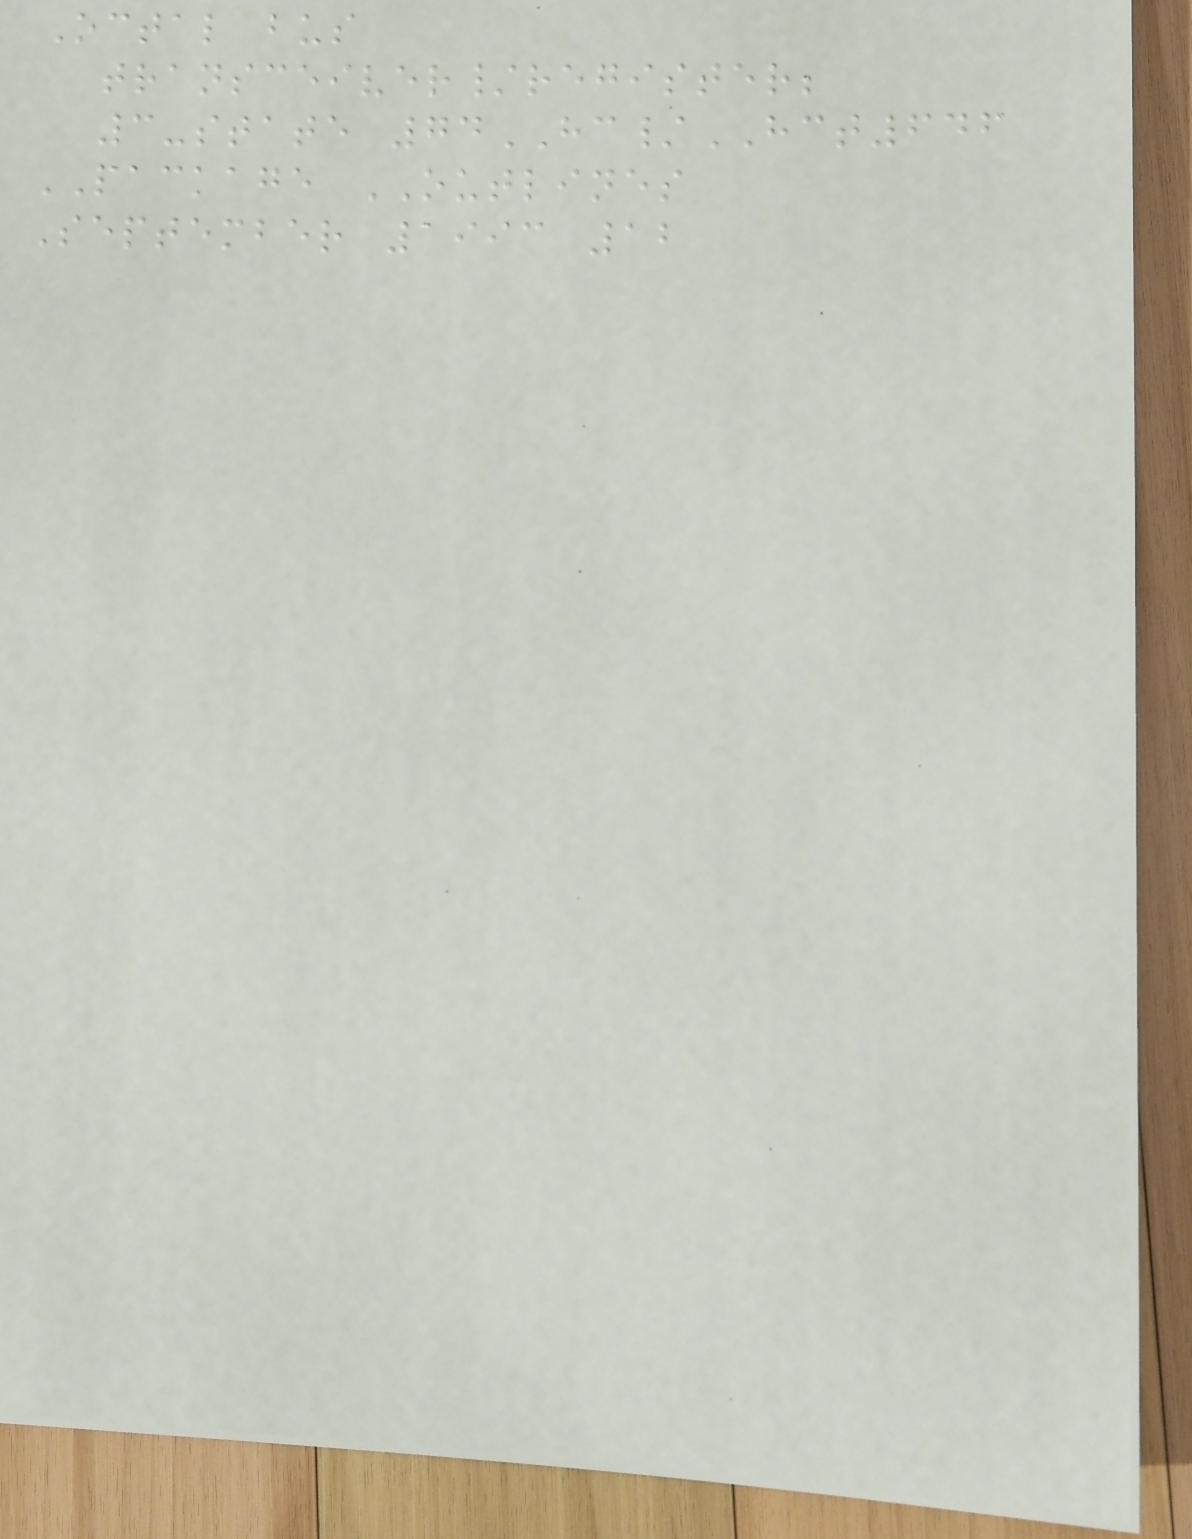Octal bus
transceiver/register;
3-state 74HC/HCT646
PACKAGE OUTLINES
September 1993 12
